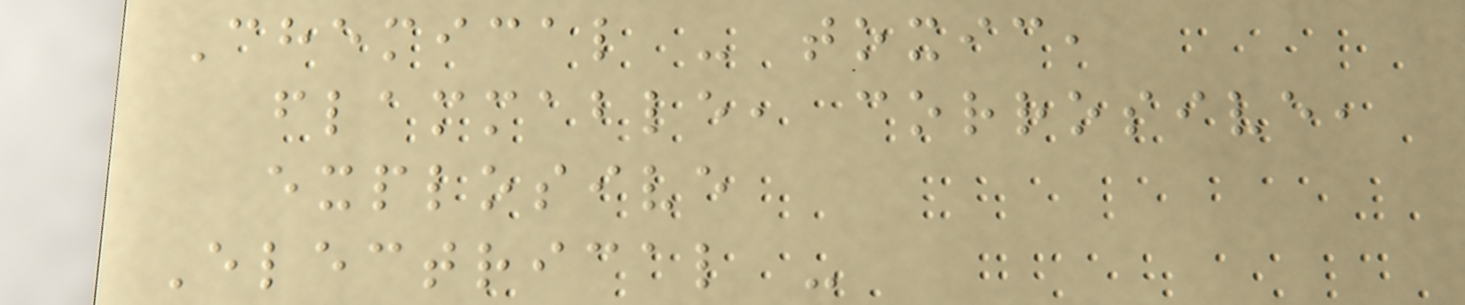Chemical - toxic,
flammable, corrosive,
explosive
Electrical -
